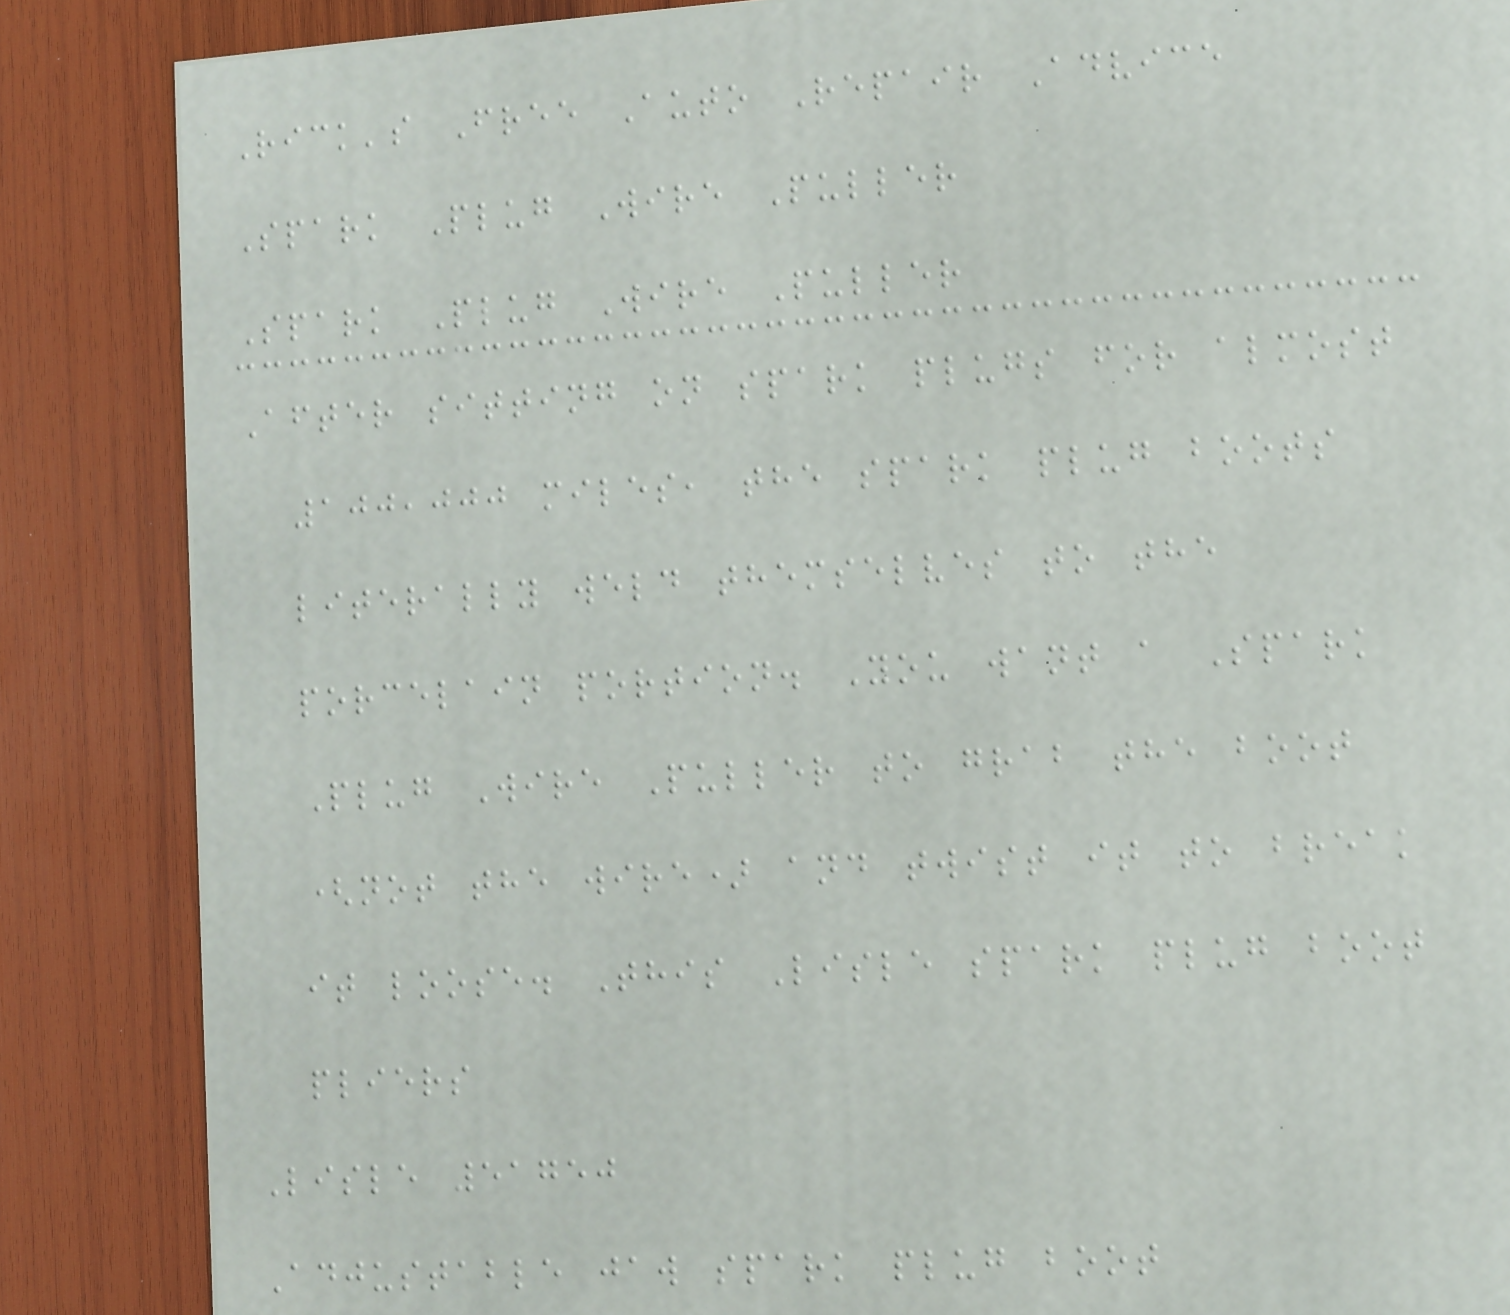Rick's Free Auto Repair Advice
Spark Plug Wire Puller
Spark Plug Wire Puller
After sitting on spark plugs for almost
100,000 miles, the spark plug boots
literally weld themselves to the
porcelain portion. You want a Spark
Plug Wire Puller to grab the boot
(not the wire) and twist it to break
it loose. This Lisle spark plug boot
pliers
Lisle 51750
Adjustable jaw spark plug boot
